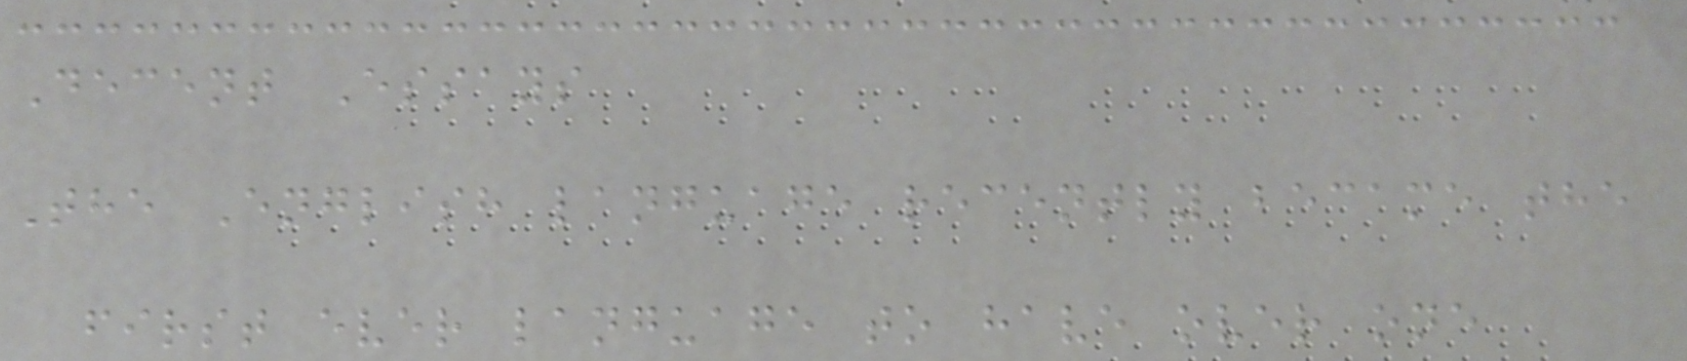Decent Essays
The English language recently became the
first ever language to have over one
